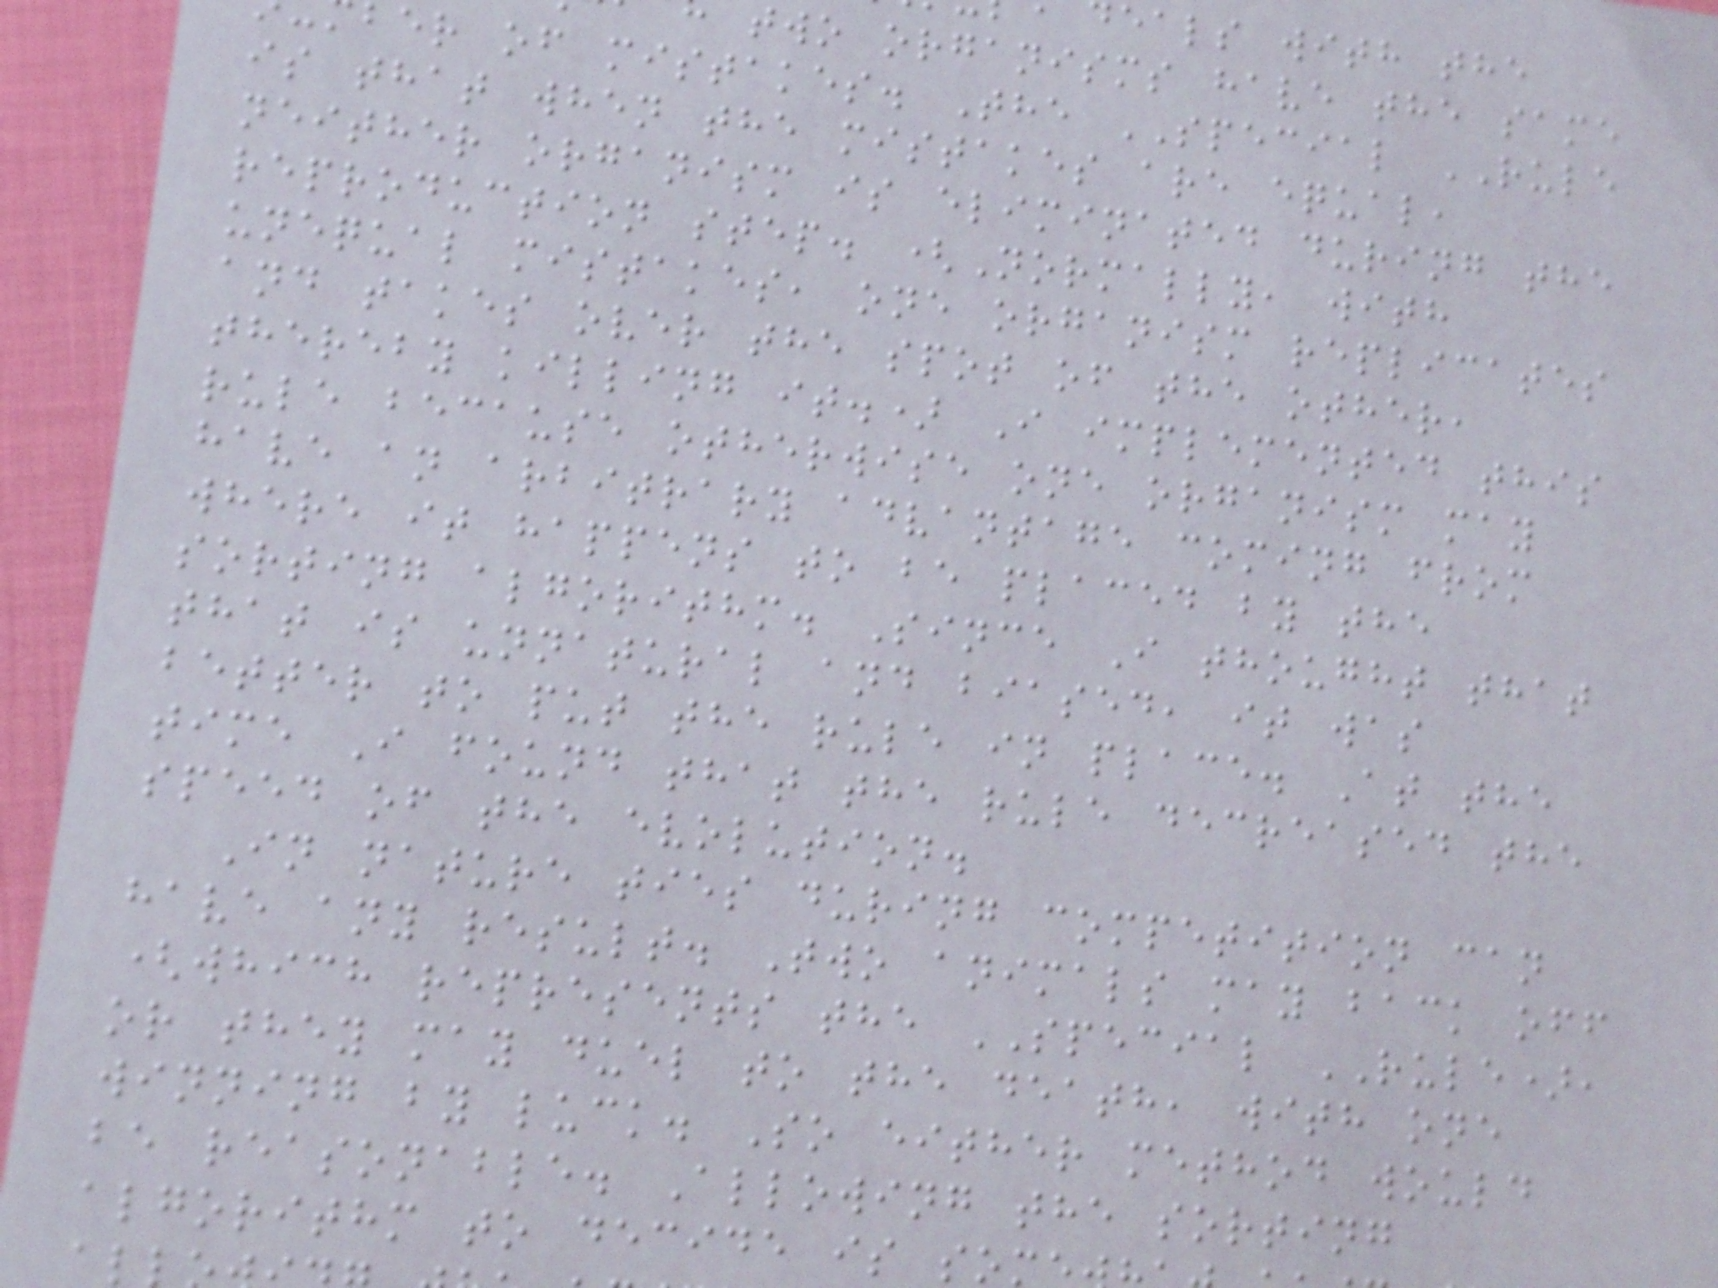eals with the
two organisms have the same
ber of mistakes. The SPECIAL RULE
is that when the mistakes are equal,
neither organism is eliminated during the
reproduction step. (Normally, with
unequal mistakes, one organism replicates
and takes over the spot of the other,
thereby killing it.) I implemented this
rule because otherwise one organism may
have an arbitrary advantage coming from
where it happens to be placed by the
sorting algorithm. Since I thought that
that is unnatural and biased, it was
better to put the rule in place. At the
time I found that the rule decreased the
speed of the evolution.
In nature ties during competition can
have any result. Two animals may back off
(which represents the SPECIAL RULE),
or they may duel to the death, with one
winning by luck. So either method would
be reasonable. Allowing the sorting
algorithm to decide is so
